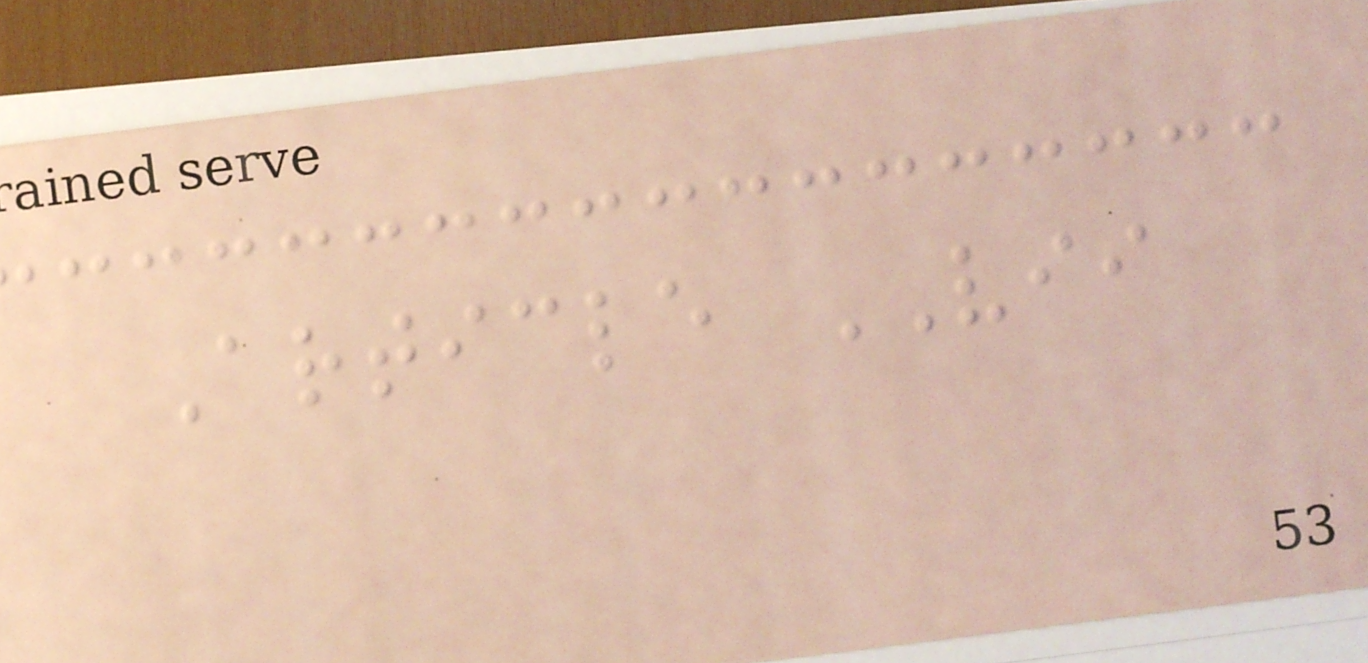Article VII
